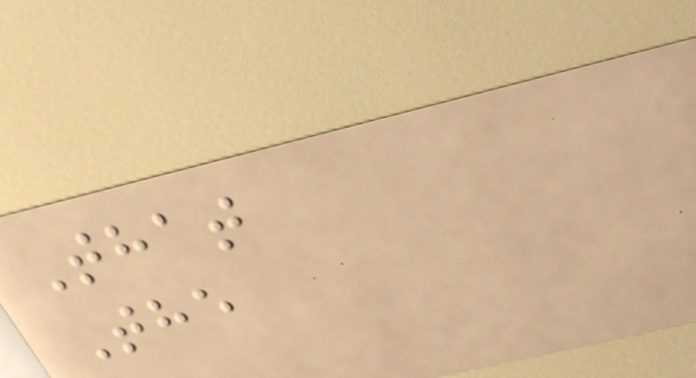That
The
